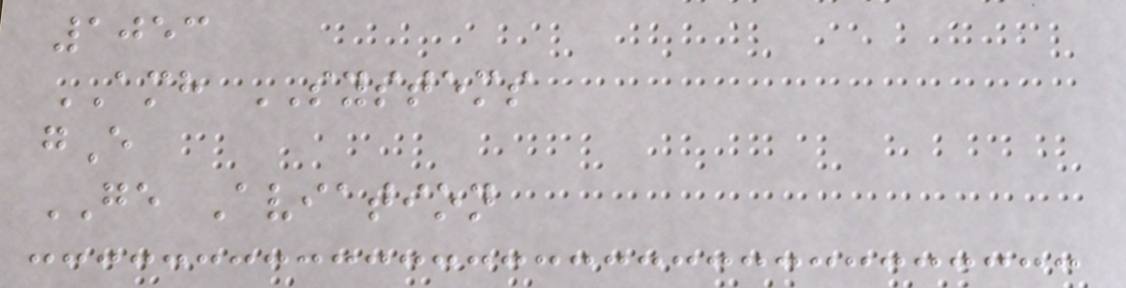1053
AMH SYSTEMS
gE
GE Aviation
